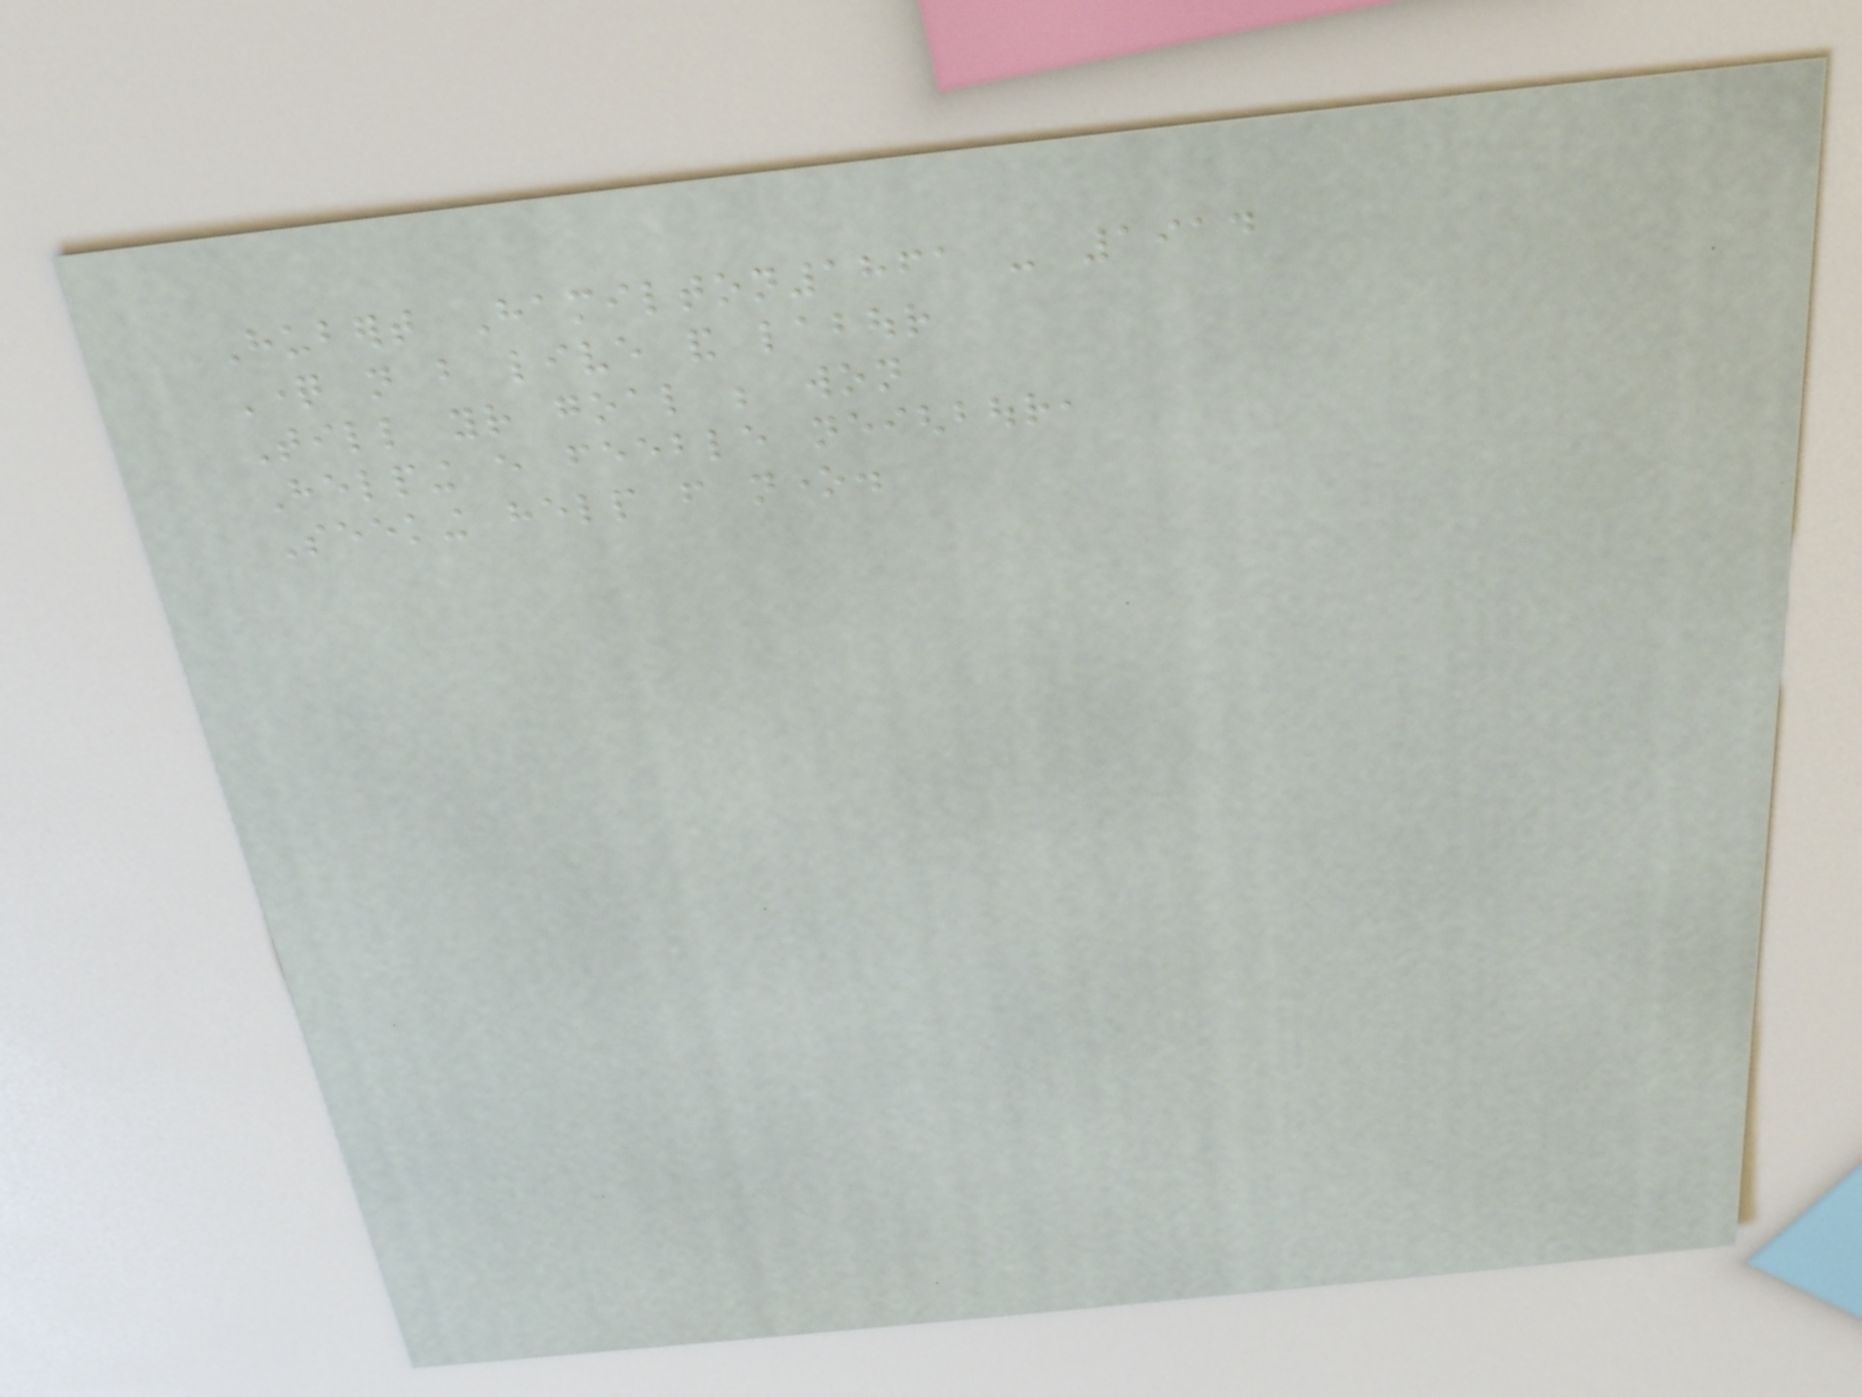Hubert Hamilton1861 - 1914
Question not but live and labour
Till your goal be won
Helping every feeble neighbour,
Seeking help from none.
